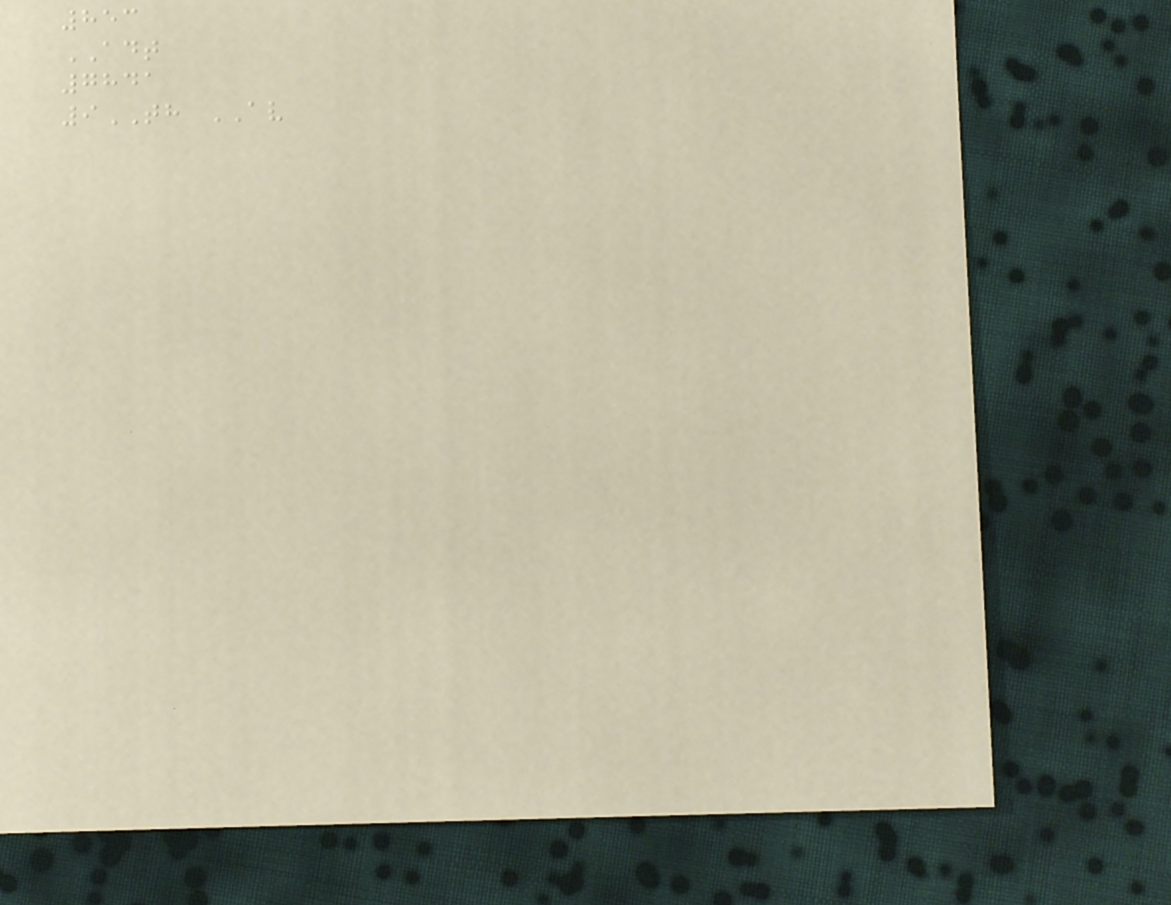853
ADT
7841
9TH AV
